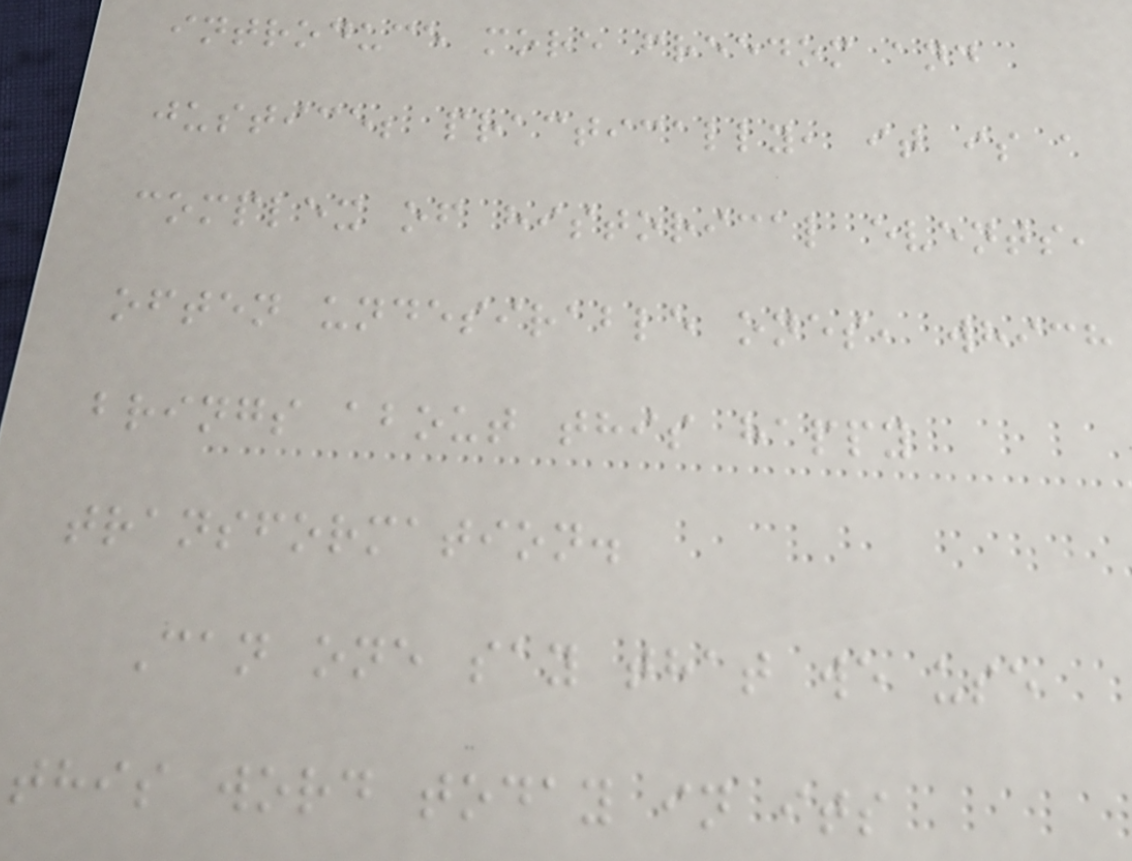introduce more freedom and
justice; practically, it is a
complex of historical events,
often undesirable ones, which
brings about this happy
transformation.
Can one say that we use
this word today in its
